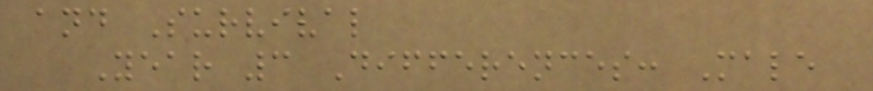and Survival
Year 3 Differences: Male
